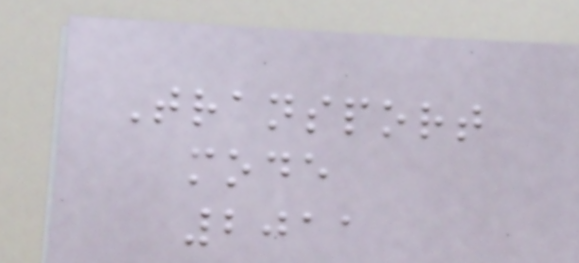Transport
mode
2011
